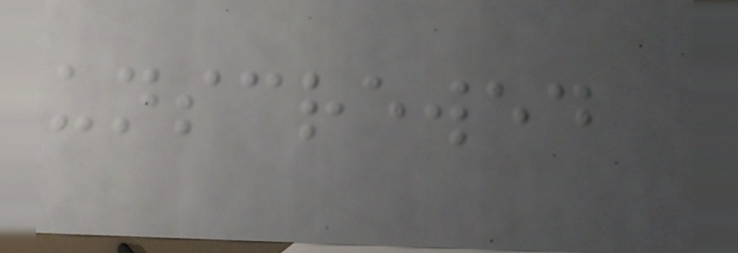unscrewed
